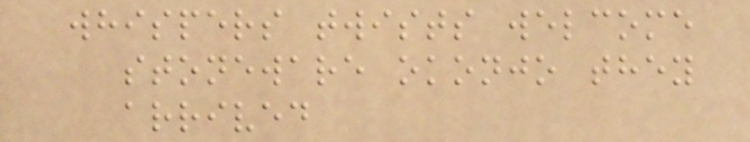whispers twists welcome
stoneware okonjo they
arrived
